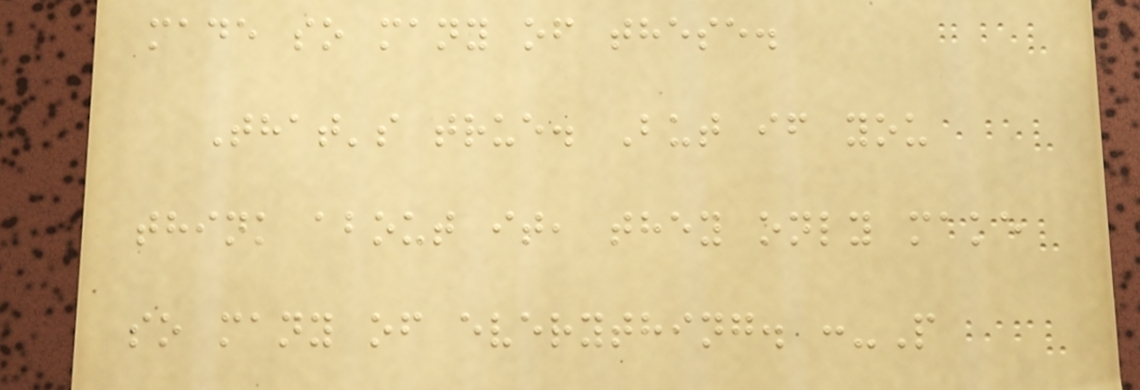made so many of these.
That's true. But if you
think about it, they only make
so many of everything. :-P
